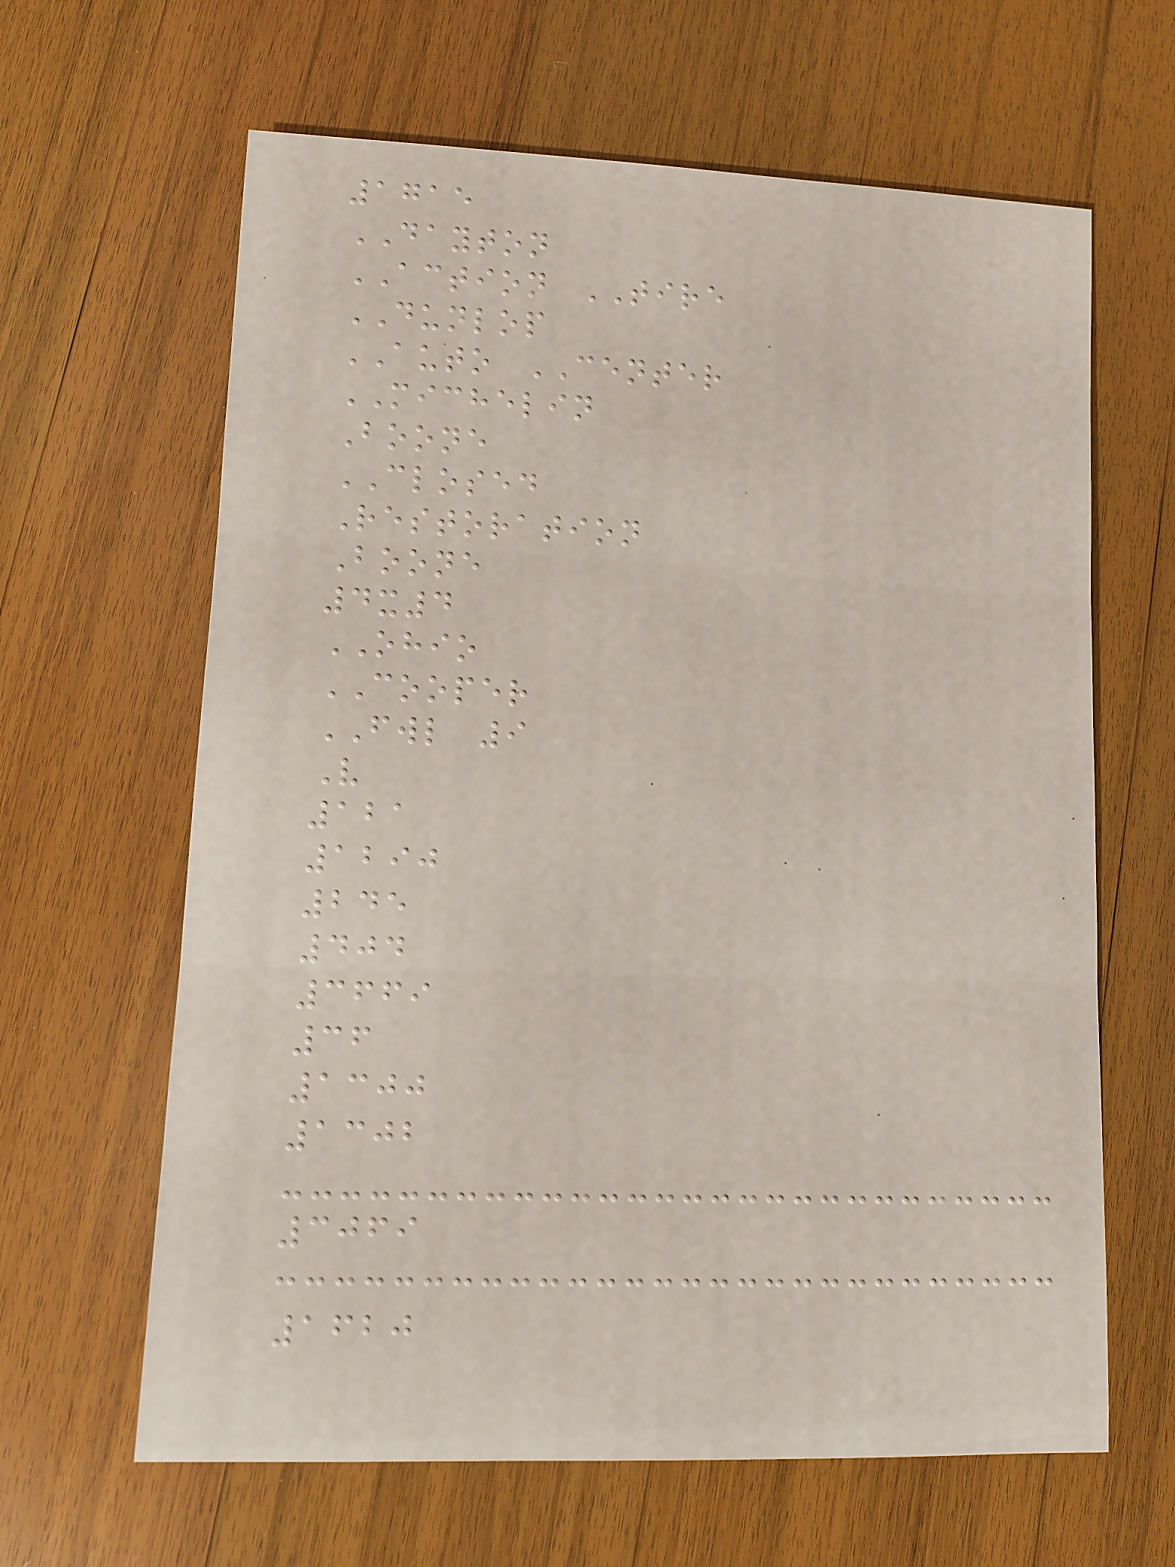1715
DAYTON
ACTION TIRE
DUNLOP
AUTO CENTER
MICHELIN
Boone
CLOSED
Restoration
Boone
4x4
OHIO
COOPER
FWL 9
V
121
1290
245
404
3669
36
1300
1302
3069
1620
